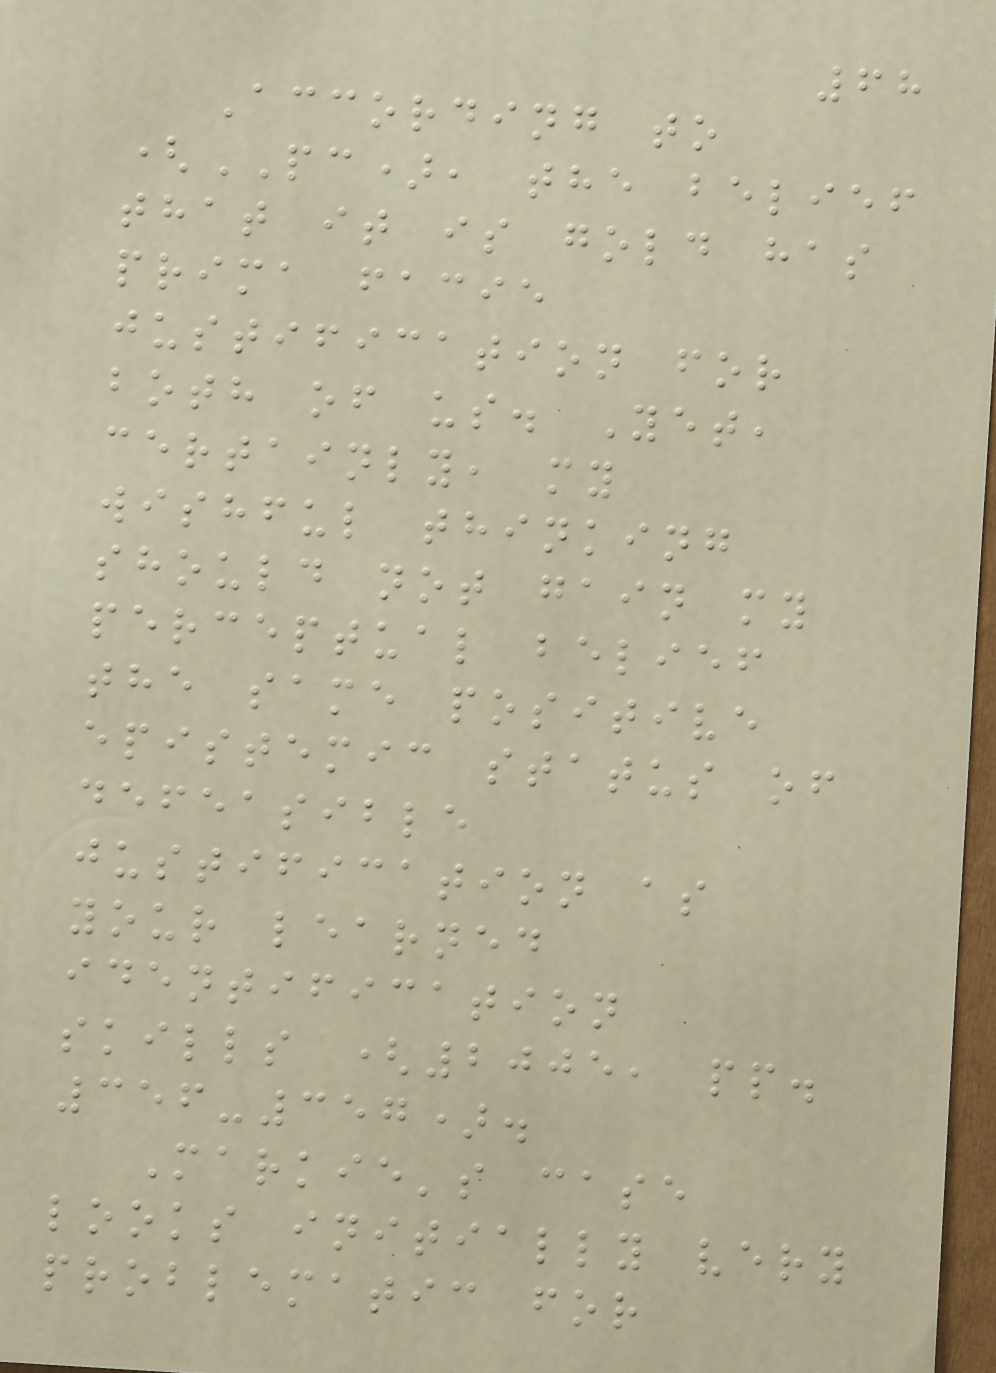68
According to
(PC), the belief
that it is gold has
prima facie
justification for
both of us. Yet,
certainly, my
wishful thinking
should not gain my
perceptual belief
the same positive
epistemic status of
defeasible
justification as
your learned
identification
skills (2005, pp.
356-357).
Markie's case
looks initially very
problematic for
